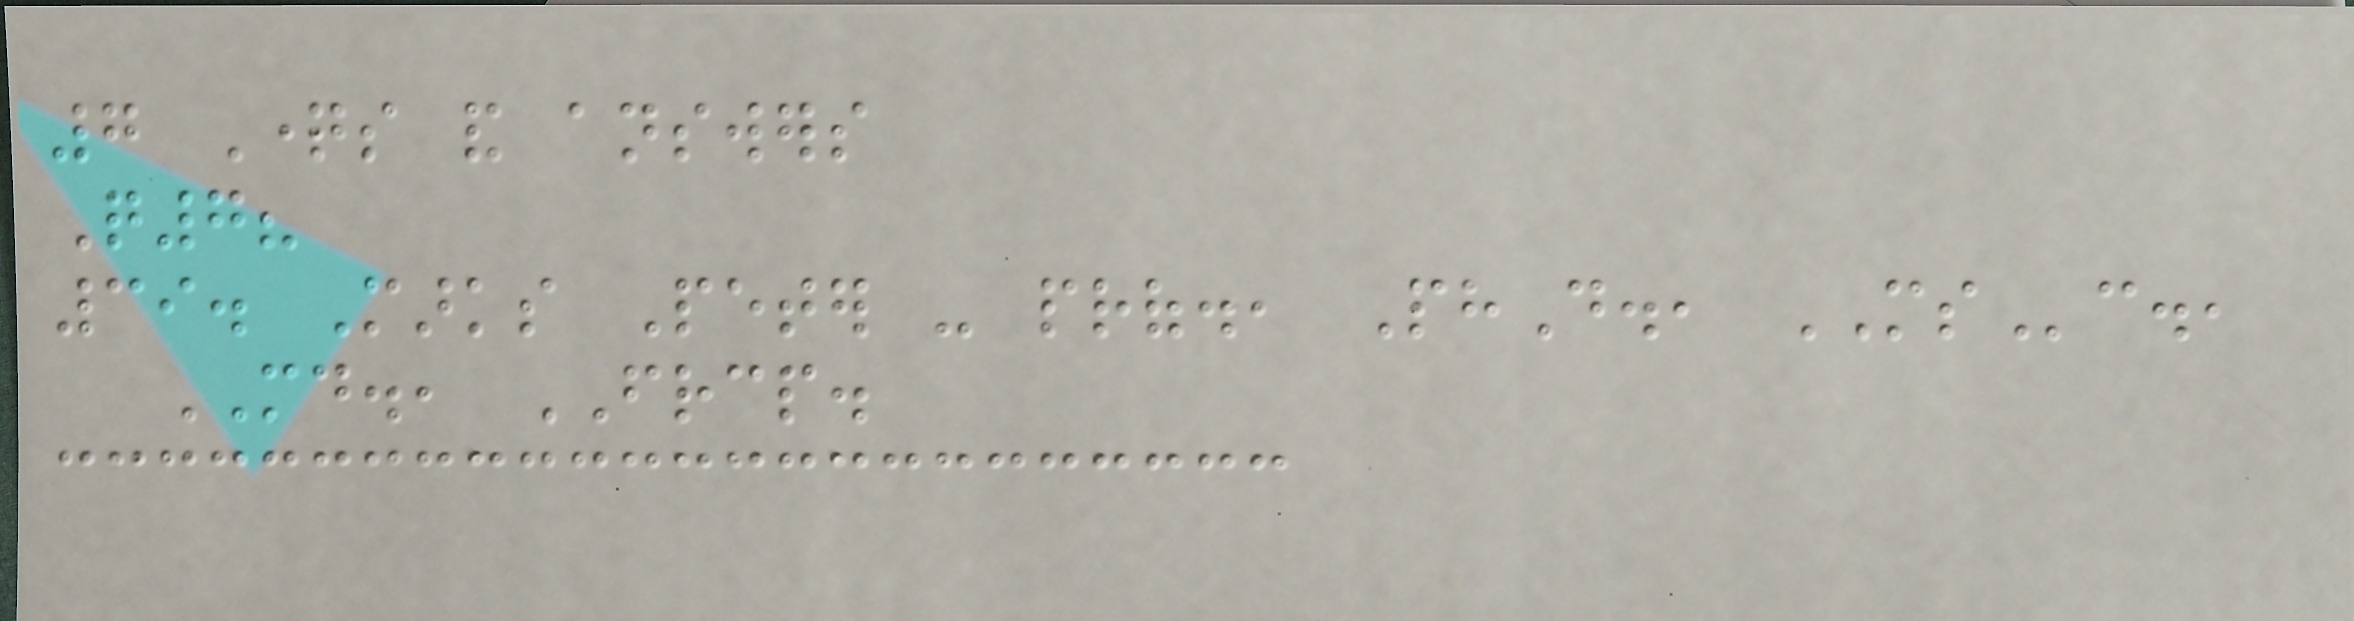7 Questions and answers
Q7?
39. Marks Peter - prof., PhD., MSc.,
MD., FRCP.
